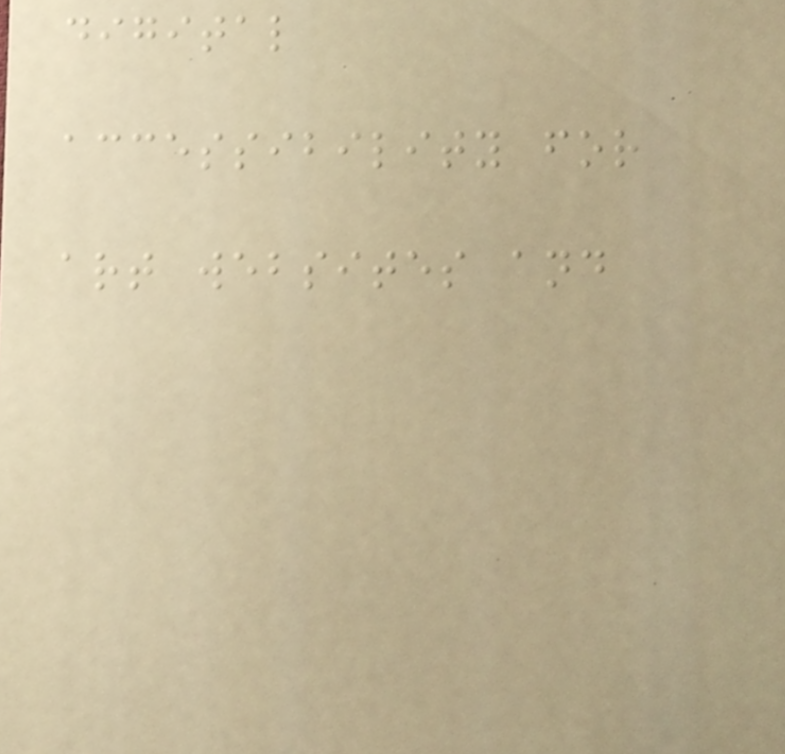digital
accessibility for
art websites and
